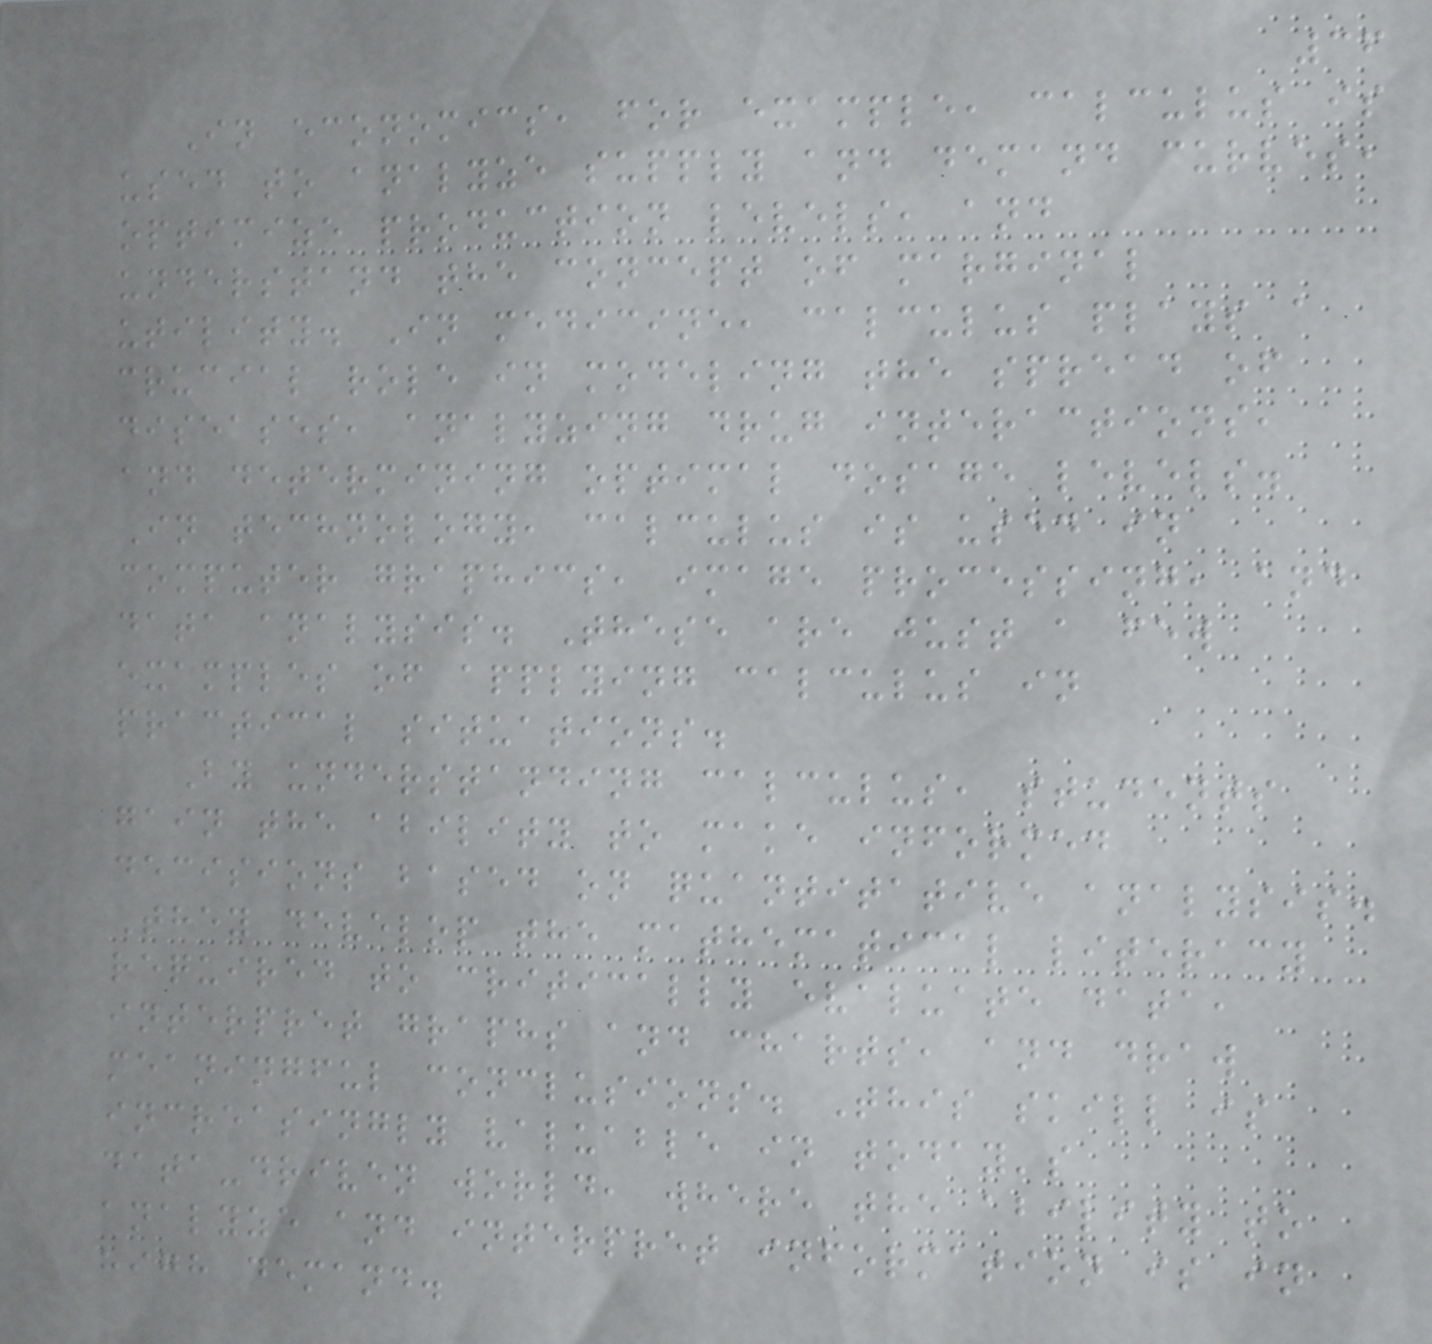36
In economics, for example, calculus is
used to analyze supply and demand curves,
optimize production levels, and
understand the concept of marginal
utility. In medicine, calculus plays a
crucial role in modeling the spread of
diseases, analyzing drug interactions,
and determining optimal dosage levels.
In technology, calculus is used in
computer graphics, image processing, and
data analysis. These are just a few
examples of applying calculus in
practical situations.
By understanding calculus, students
gain the ability to make informed
decisions based on quantitative analysis.
They develop the mathematical literacy
required to critically evaluate data,
interpret graphs and charts, and draw
meaningful conclusions. This skill is
increasingly valuable in today's
data-driven world, where the ability to
analyze and interpret information is in
high demand.
